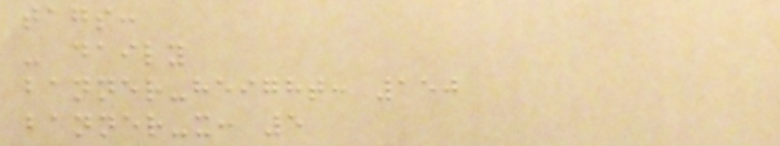tags:
- daily
banner-height: 150
banner-x: 5
